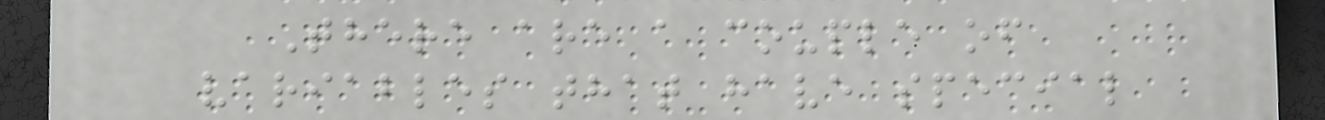There are a couple of
variables that have special
